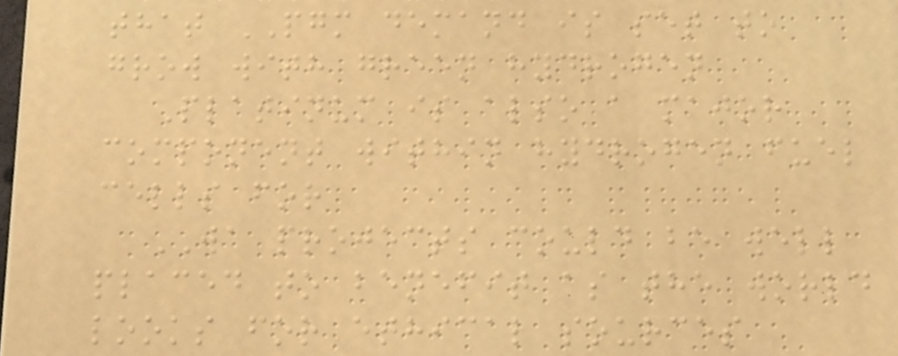that PGM demand is set to
grow with green hydrogen
Platinum is also a major
component within hydrogen fuel
cells for
WA projects could be well
placed to benefit as the world
looks for ethical sources
